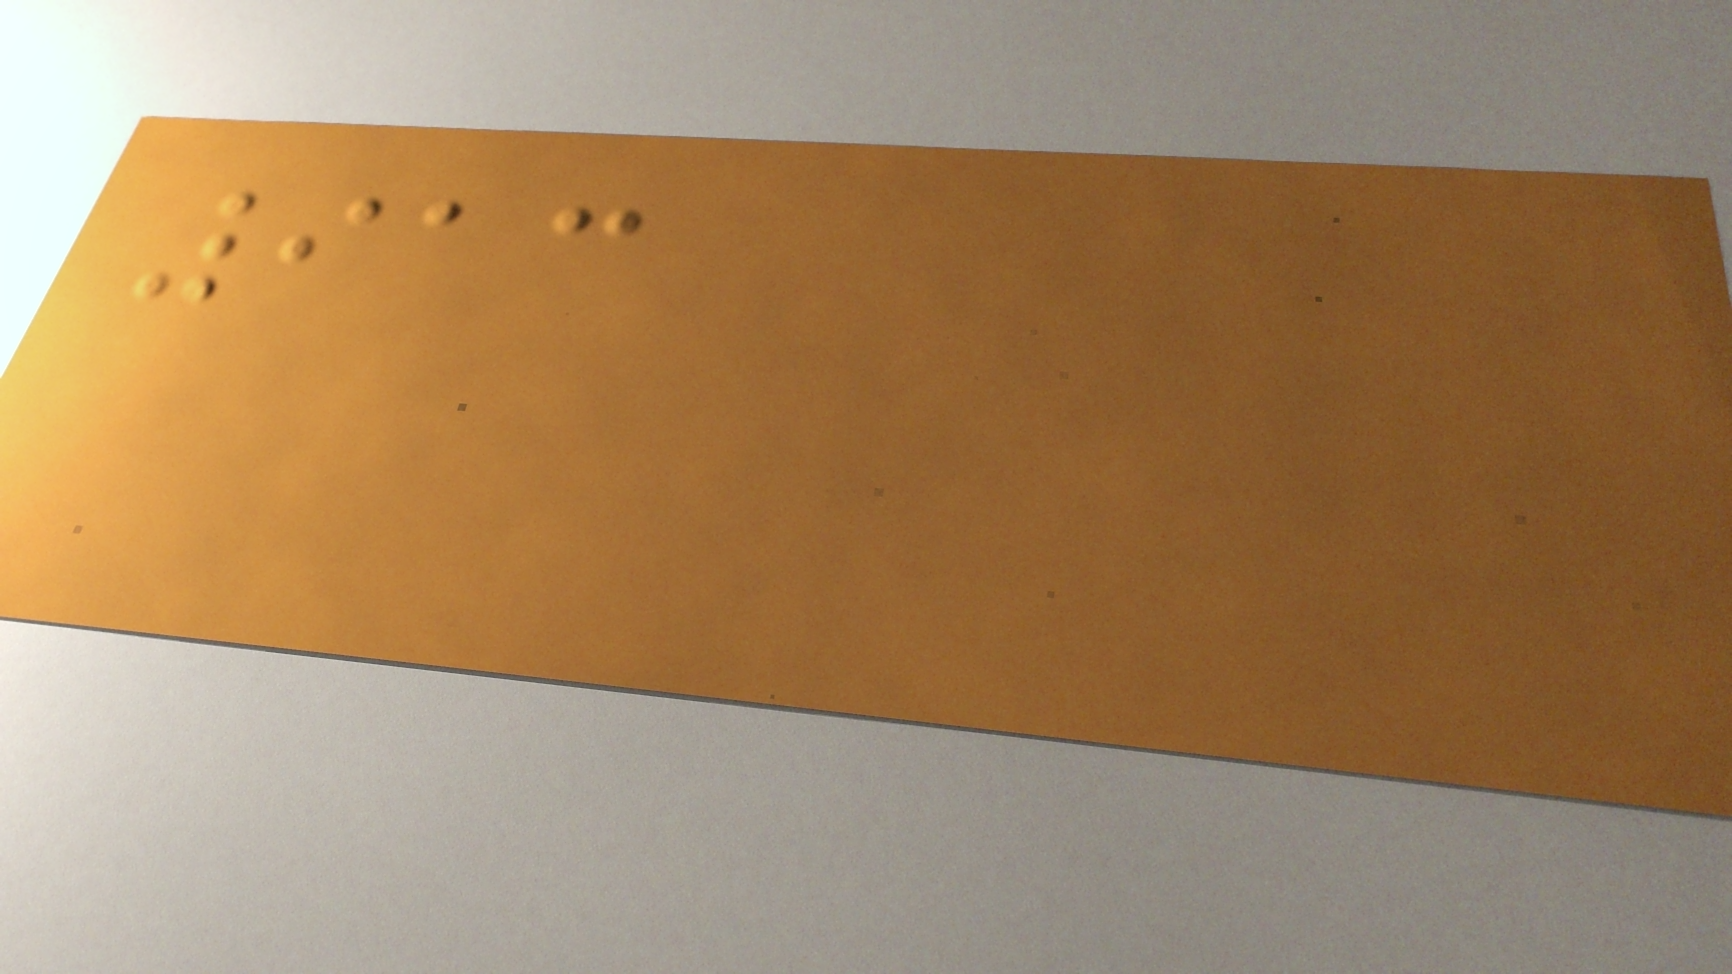913
